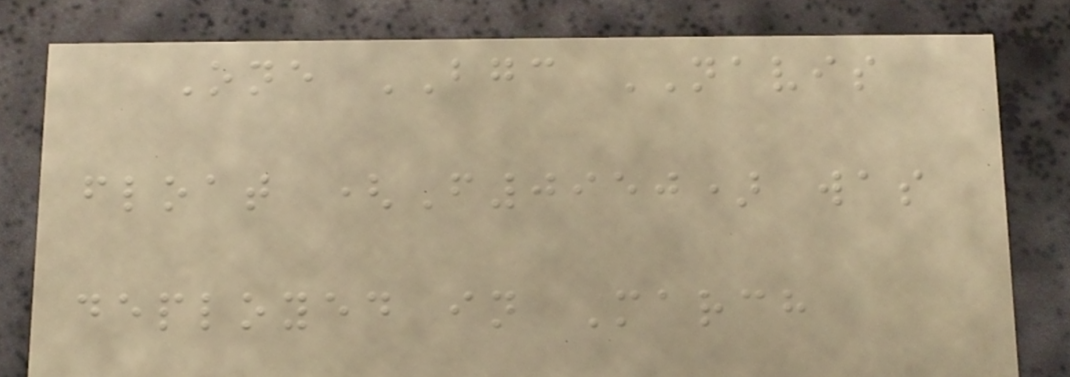One BGC NAVIS
float (F0950) was
deployed in March
